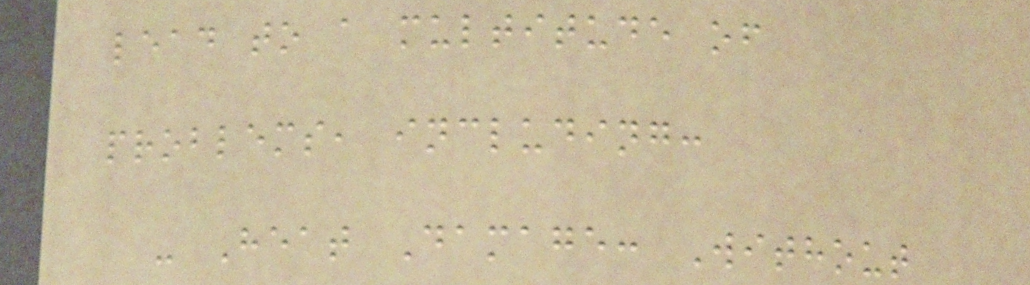lead to a multitude of
problems, including:
- Heat Damage: Without
